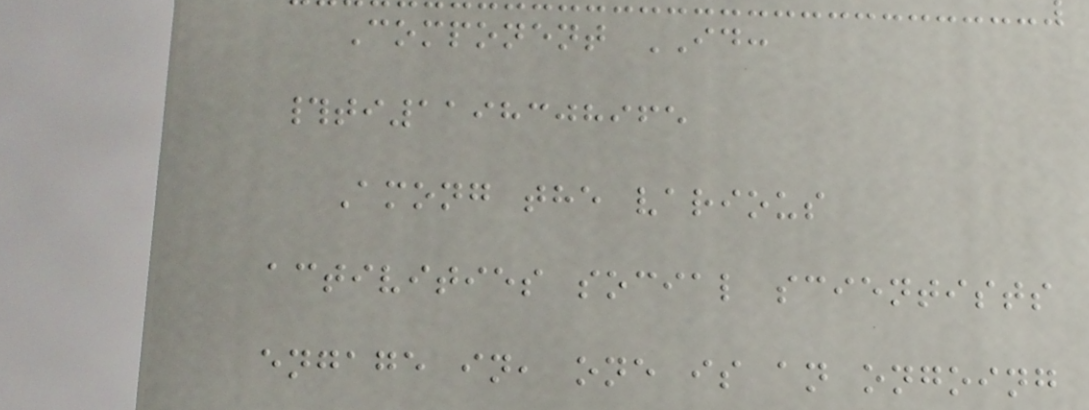Component ID:
#ti1198308965
Among the various
activities social scientists
engage in, one is an ongoing
